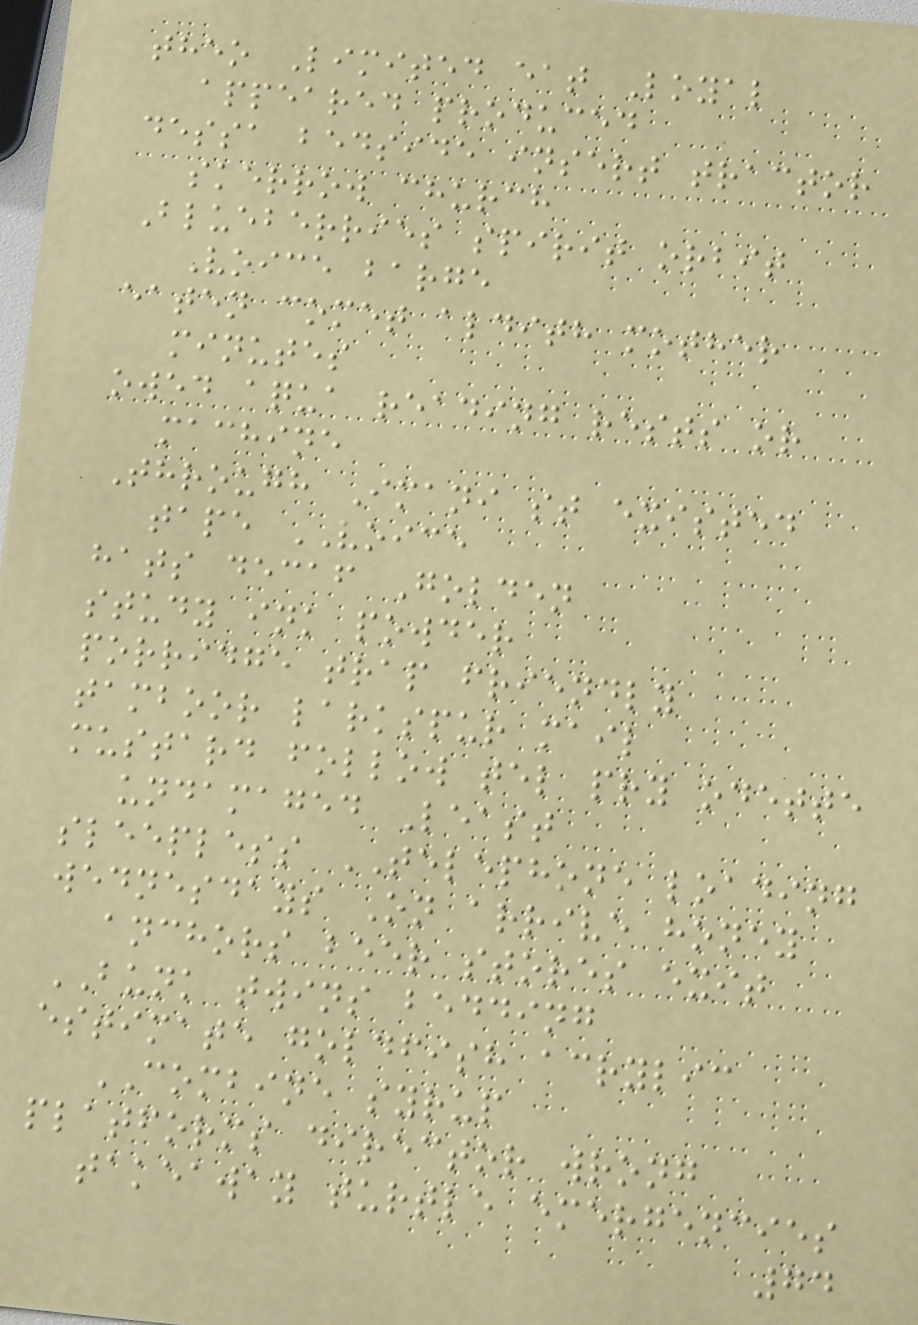theo Limited eat Loyal
appeared produced
dessa bedside insert tractor
skerrow church
Blueberries spirit orbit
Voice barge
eaten comet aldith mother
minutes
owed aqua reading rests or
machine
Through Imani st existed
tape VOICE
hats decaf Golden
study ink powder
porridge trap friendly
tamboor larkspur mail
mustard follow tel pry odette
undamaged Least
sleepless TELEPHONE loading
wednesdays On arrive honey
anchors beer stores exit
BUNK twins bedding
estimate goldfish acrylic
COMBINE syrup
platforms director wrong
takeaway turtle emergencies
74
